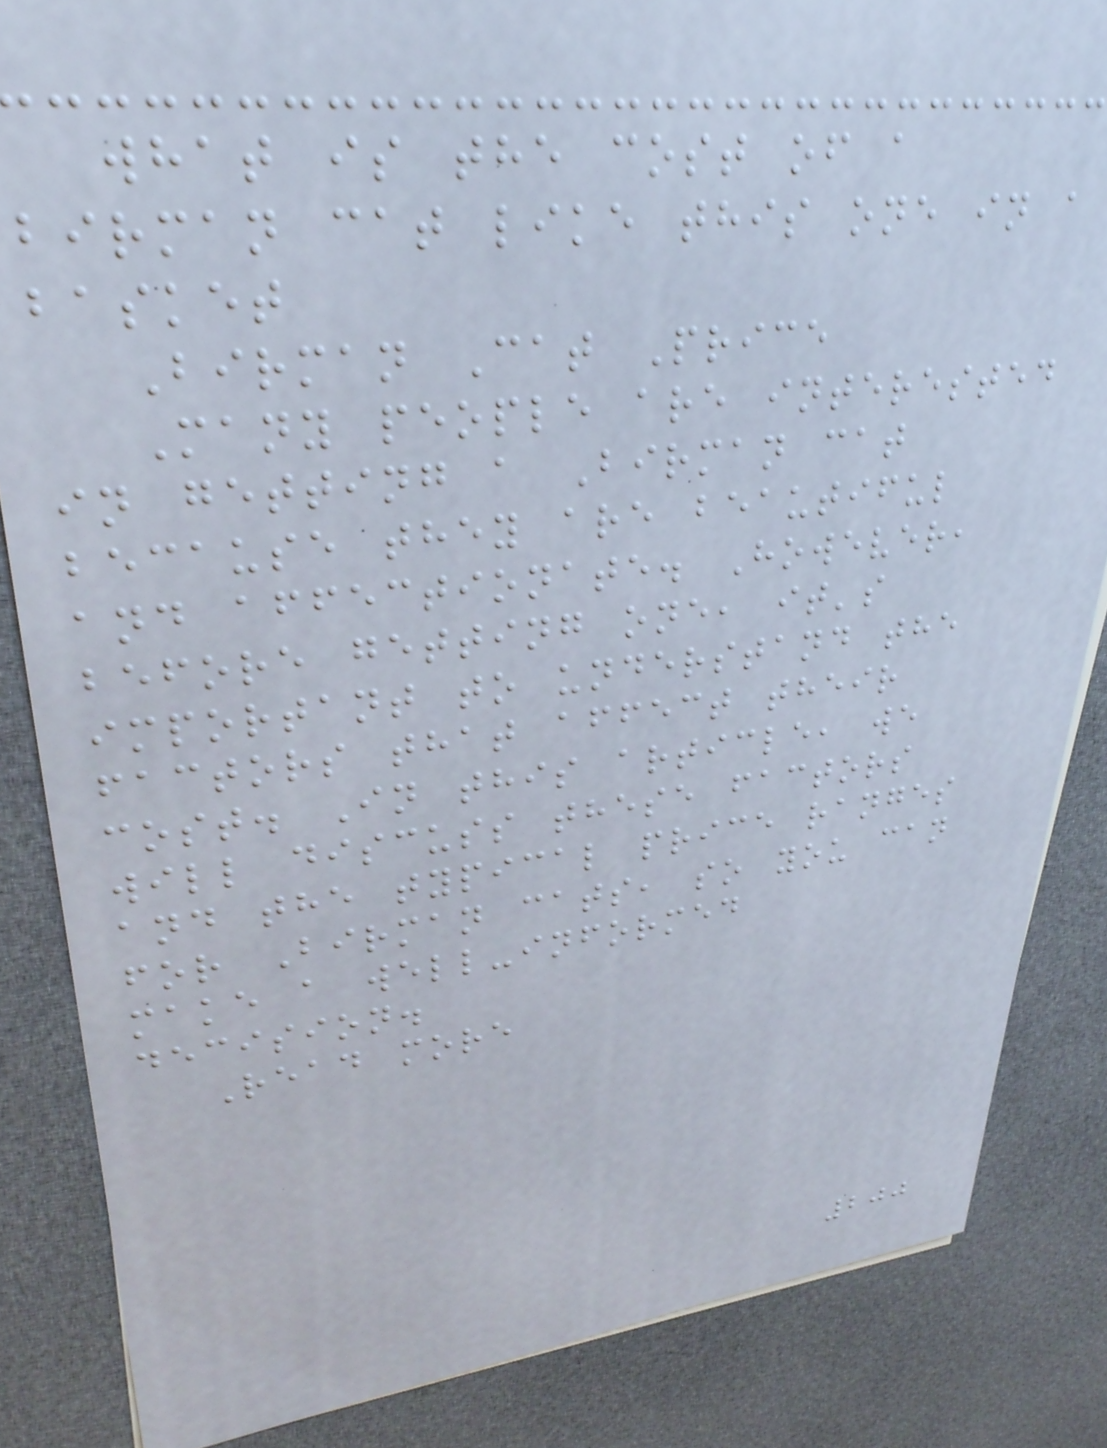what is the cost of a
birman cat like this one in a
basket
Birman Cat Price
Many people are interested
in getting a Birman cat
because they are beautiful
and affectionate. However,
before getting one, it's
important to understand the
factors that affect their
cost. In this article, we
will discuss these factors
and the typical price ranges
for Birman cats, so you can
make a well-informed
decision.
Read more
200
